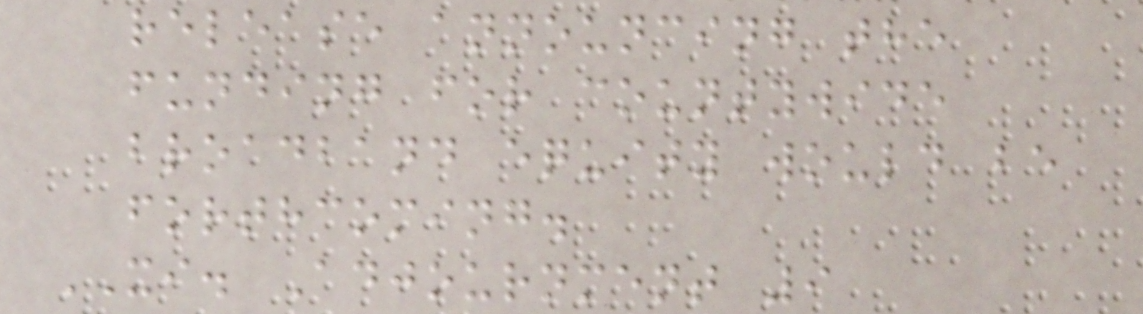release announcing the
funding for countywide
broadband equity would be
forthcoming.
XI. Adjournment 9
